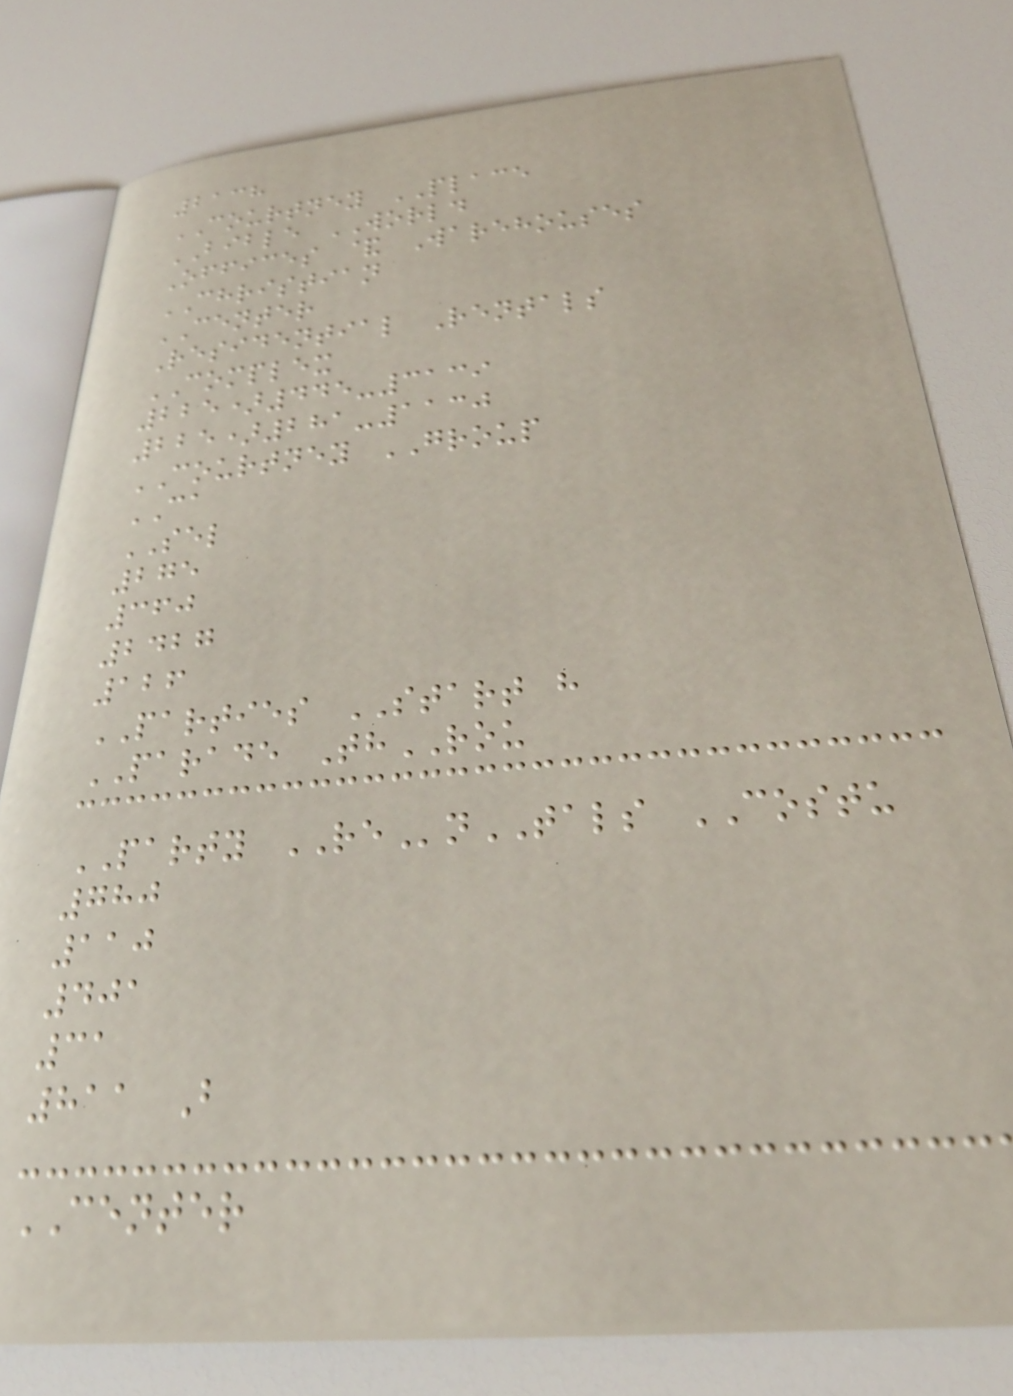2138
COURTNEY PLACE
BIBLE WORLD
Offices & Warehouses
CHRISTIAN
CENTER
Residential Rentals
COMPLEX
225)445-3139
225)281-1130
COURTNEY GROUP
CA
SEL
275
360
2427
126
PARTIES START h
PARADE ThROU
PARTY REnTALS COSTU
780
110
401
31
811 B
CENTER
